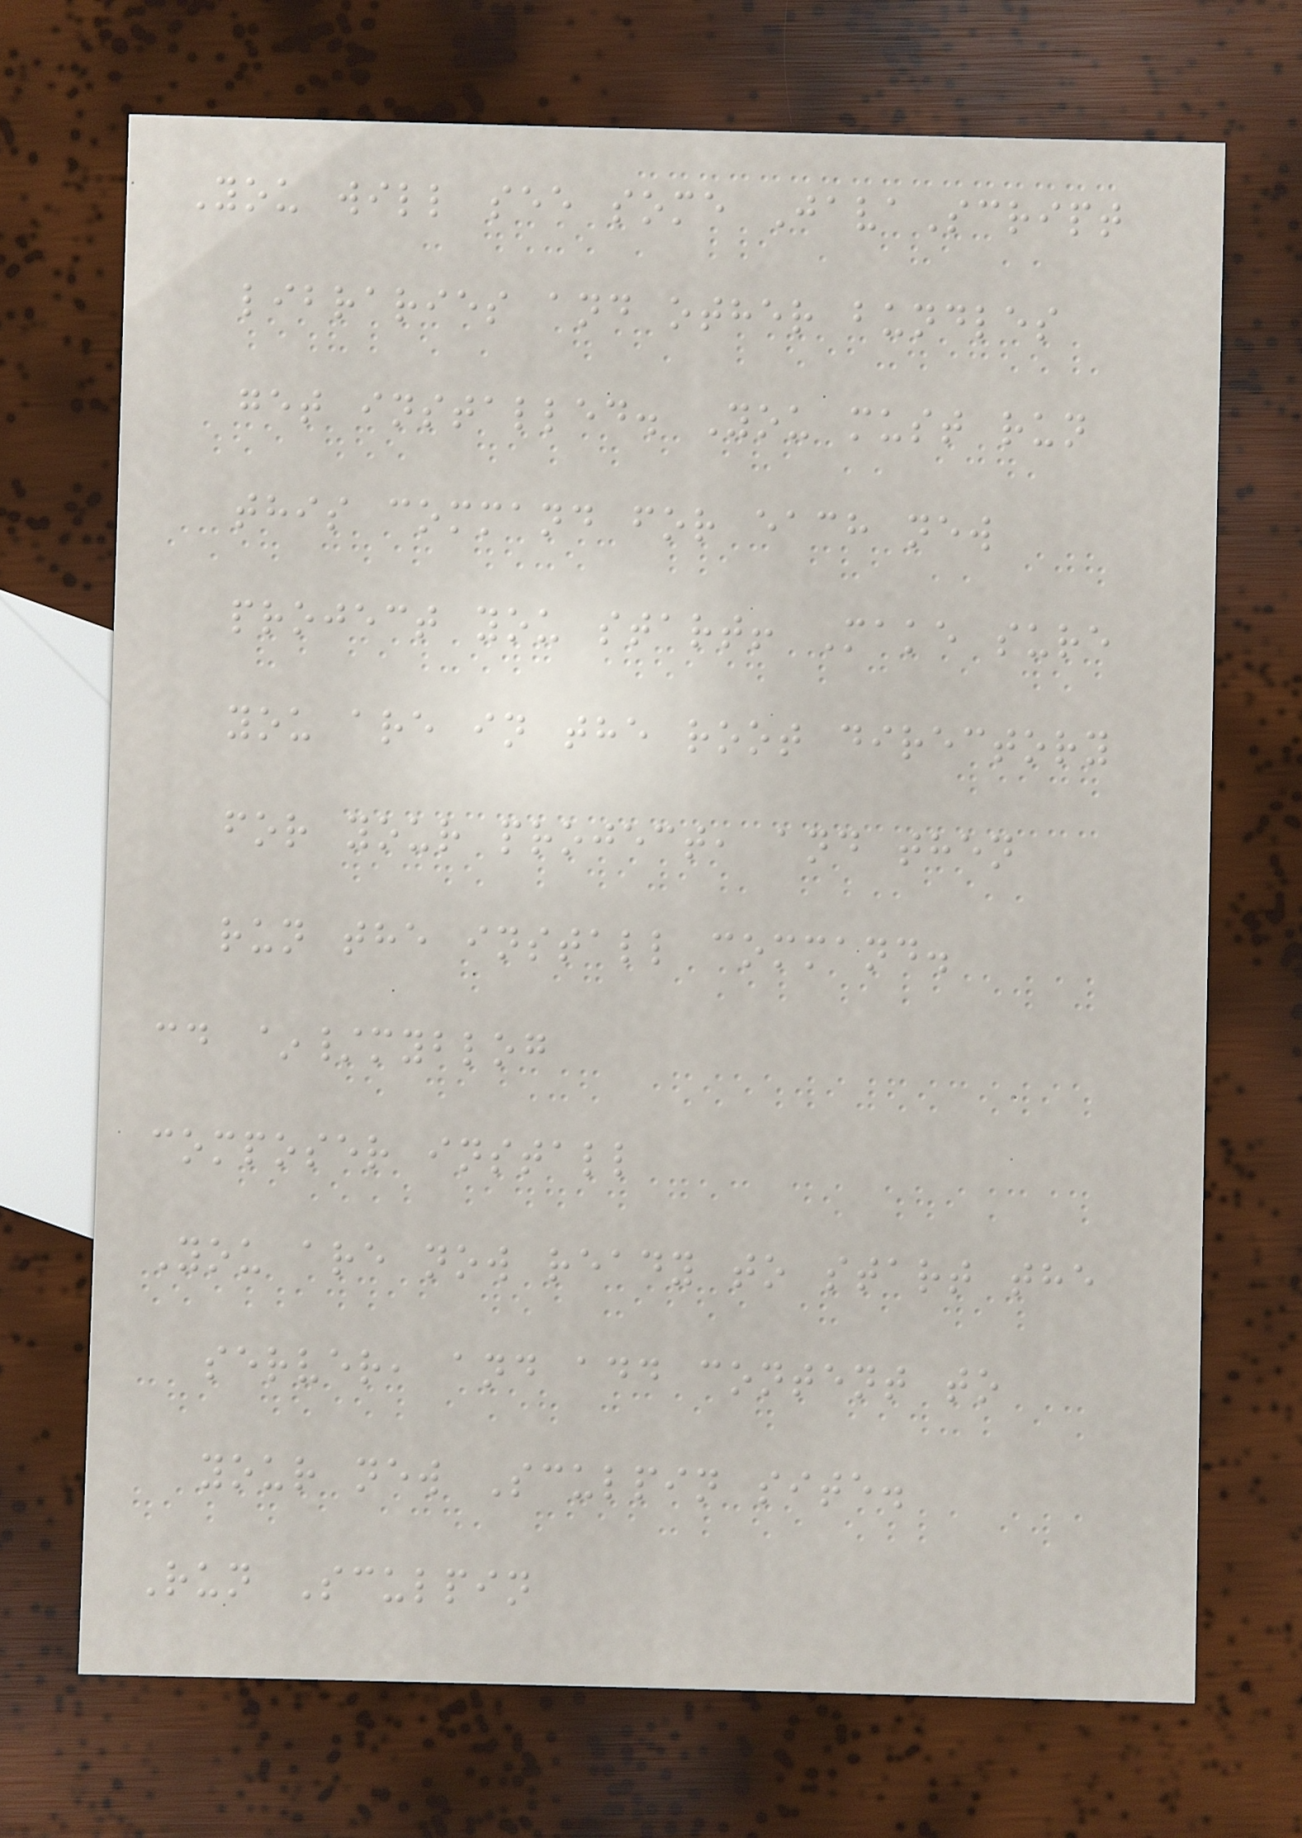You will see some JavaScript
libraries and other bundles
get installed. You must run
this command for each new
project you start! Make sure
you are in the root directory
for your project, and then
run the install command.
cd ~/myblog
composer install
You are now ready to start the
server, and add content to
your new Sculpin site.
Run Sculpin
